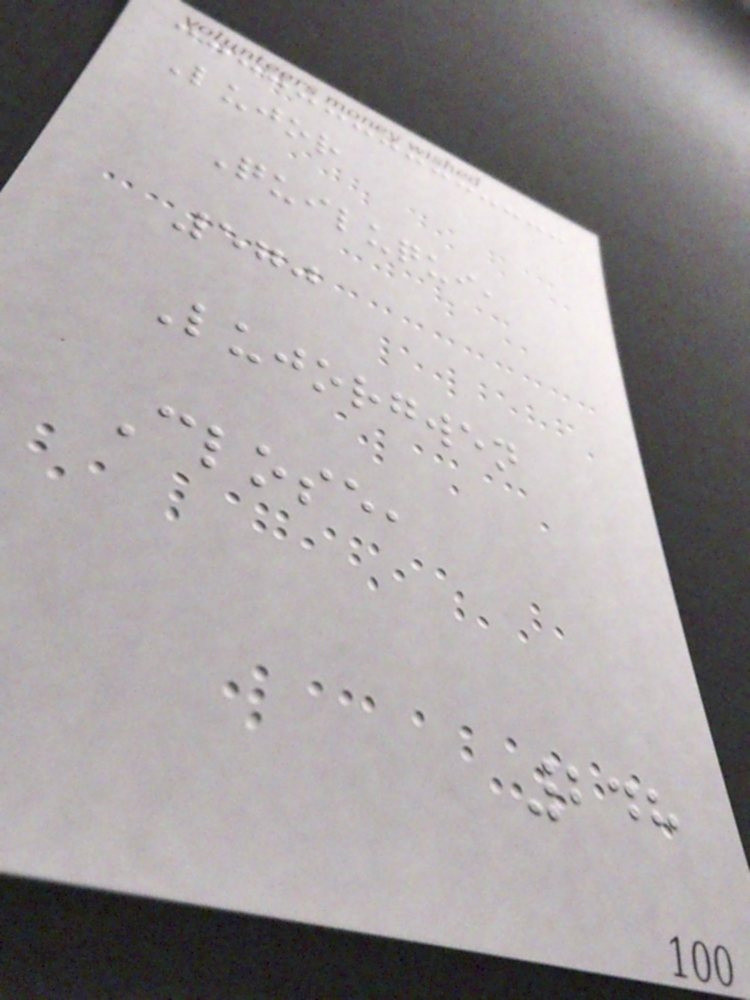Lujor
Quiluqui,
570
Lujorgwen
Close,
248
